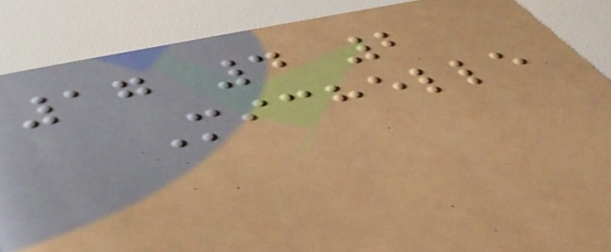17 4 2
Michelle
